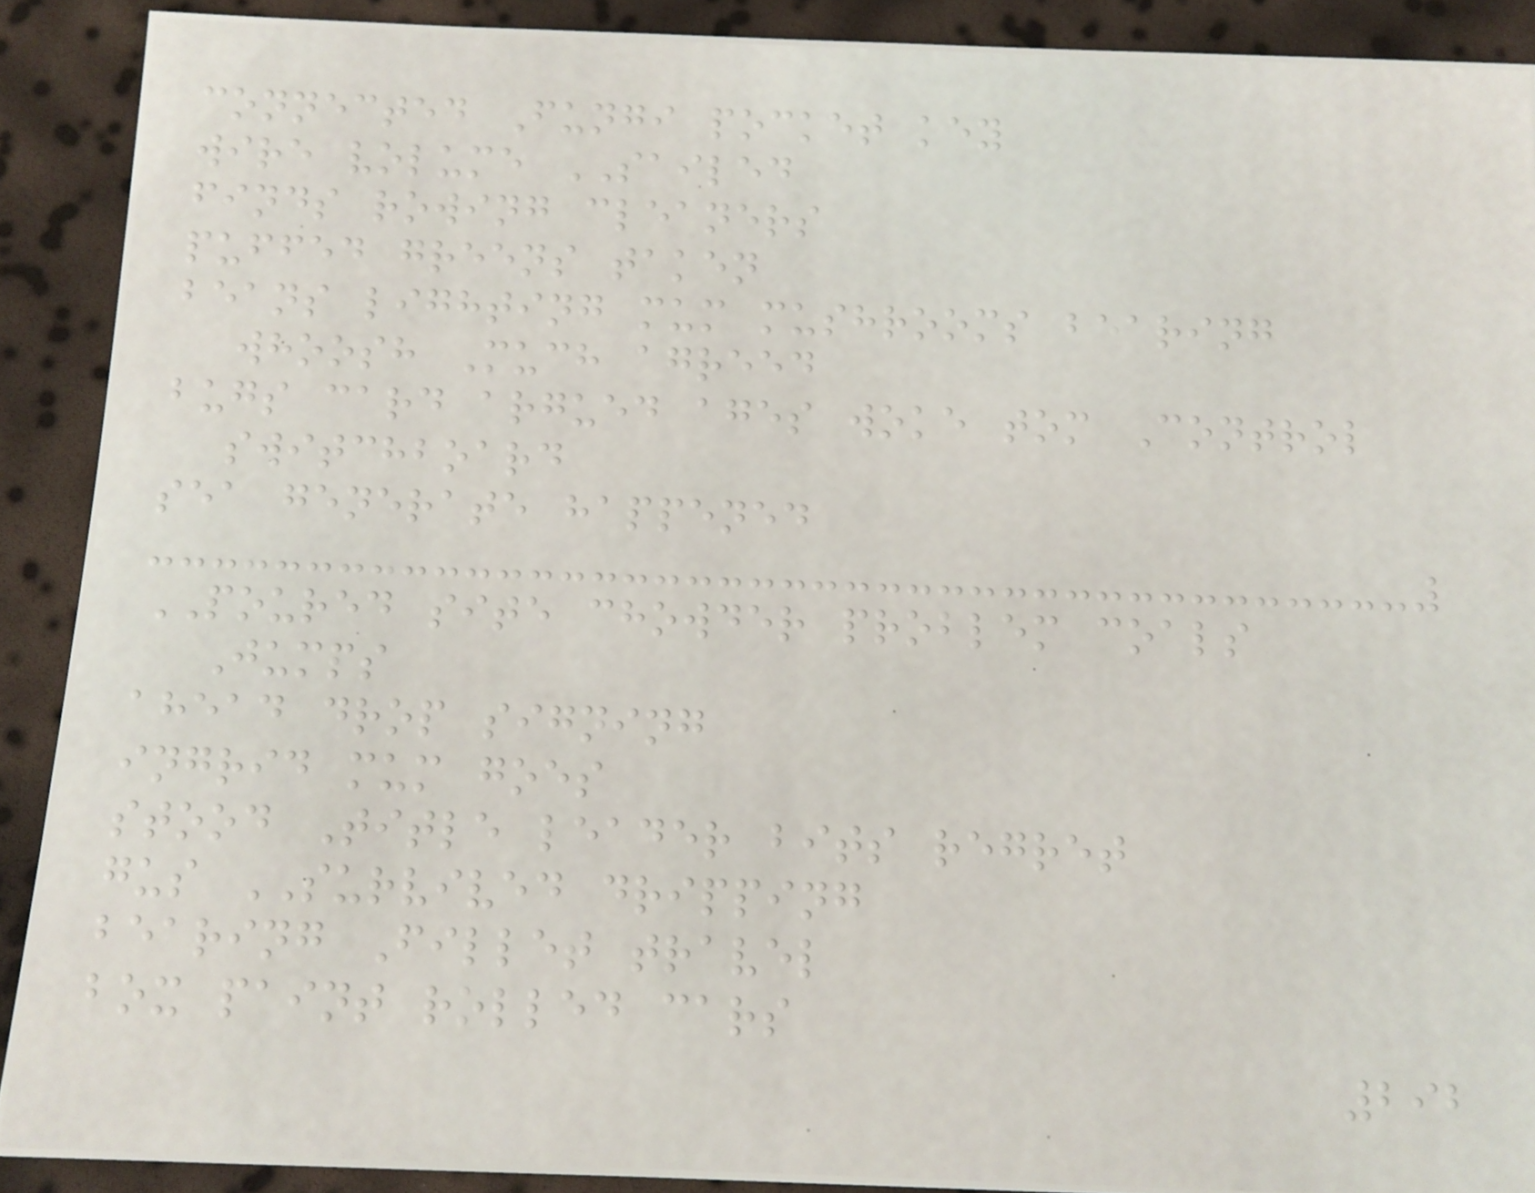connected Fungi pocket key
wire volume SAILED
finds rowing cleaners
puffed greens taken
beans lighting mum mushrooms bearing
whoosh Much agreed
bugs card argued ages woke tom Control
switchboard
sea generate happened
POURED site chowder problem coals
Jumps
ahead drop signing
ingrid mum goes
stood Title leader bits regret
gus SURVIVED dripping
bearing Fillet travel
box paint rolled cars
292
